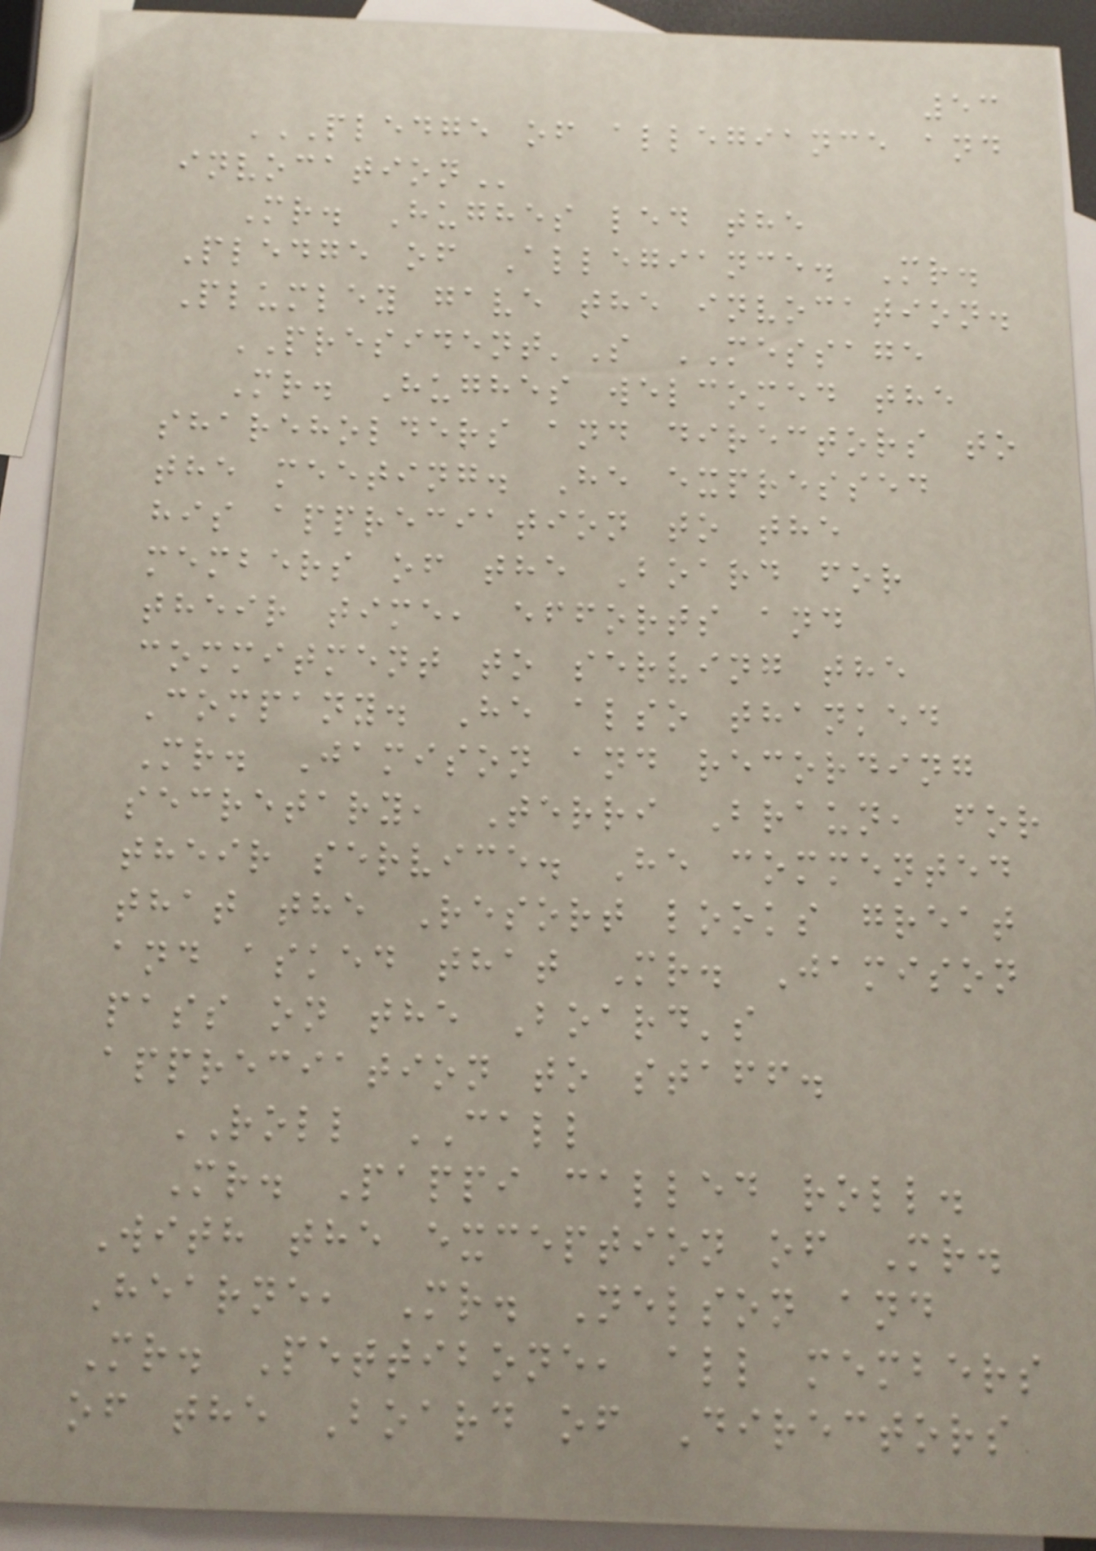53
PLEDGE OF ALLEGIANCE AND
INVOCATION
Mr. Hughes led the
Pledge of Allegiance. Mr.
Plumley gave the invocation.
PRESIDENT'S MESSAGE
Mr. Hughes welcomed the
shareholders and directors to
the meeting. He expressed
his appreciation to the
members of the Board for
their time, efforts and
commitment to serving the
Company. He also thanked
Mr. Jamison and recording
secretary, Terri Braun, for
their service. He commented
that the Resort looks great
and asked that Mr. Jamison
pass on the Board's
appreciation to staff.
ROLL CALL
Mr. Pappi called roll.
With the exception of Mr.
Hearne, Mr. Nelson and
Mr. Pettibone, all members
of the Board of Directors
